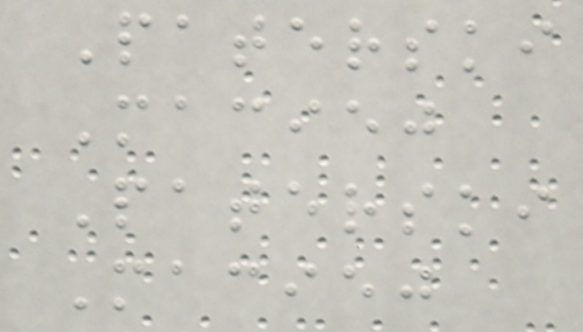Paterski
Maciej
Paterski
Maciej
